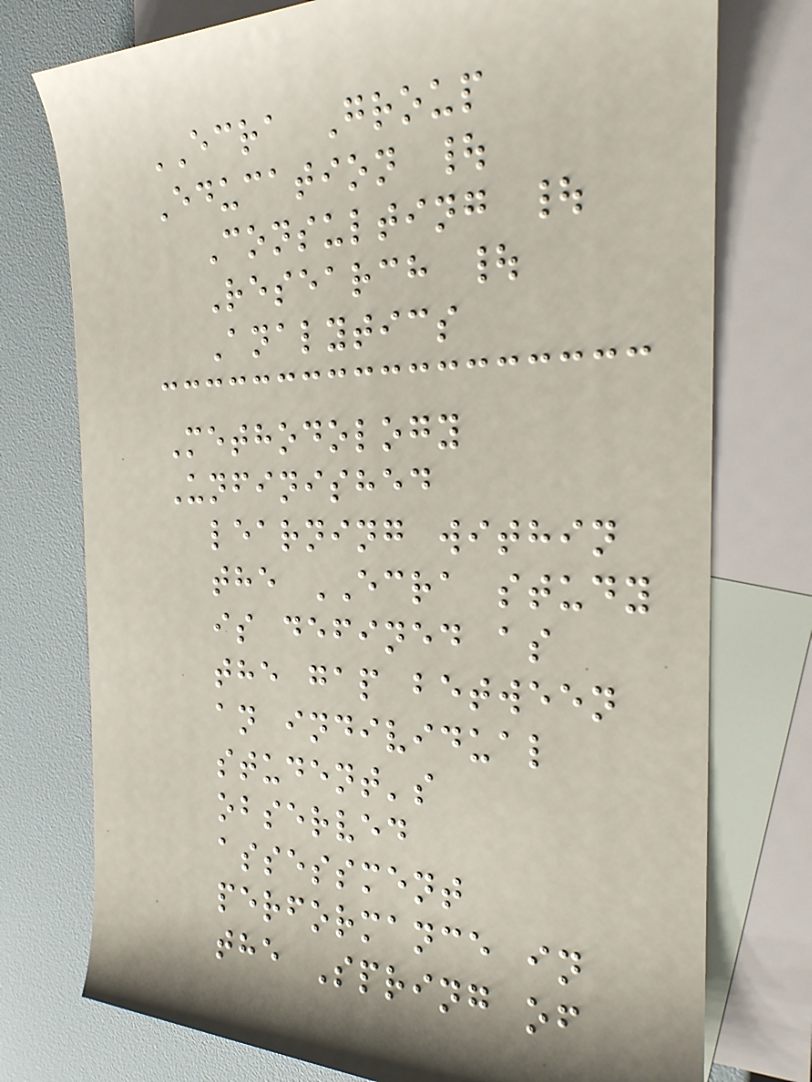ECRA Group
Education |
Consulting |
Research |
Analytics
Methodology
Unfinished
learning within
the ECRA study
is defined as
the gap between
an individual
student's
observed
assessment
performance in
the Spring of
